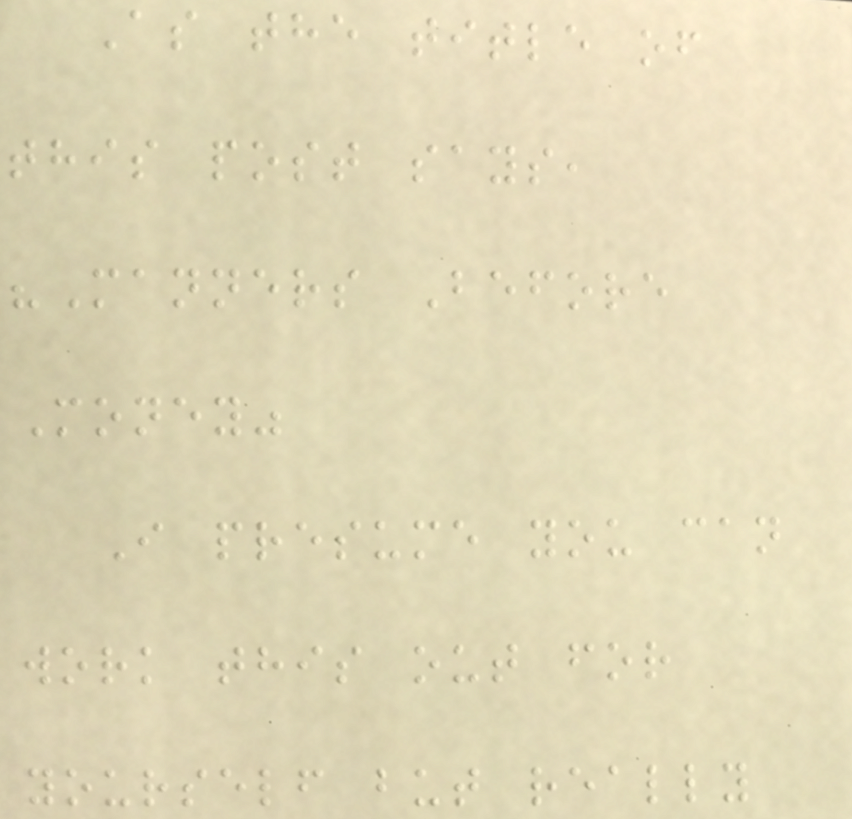As the title of
this post says,
"Manners Before
Money"
I presume you can
work this out for
yourself but really
